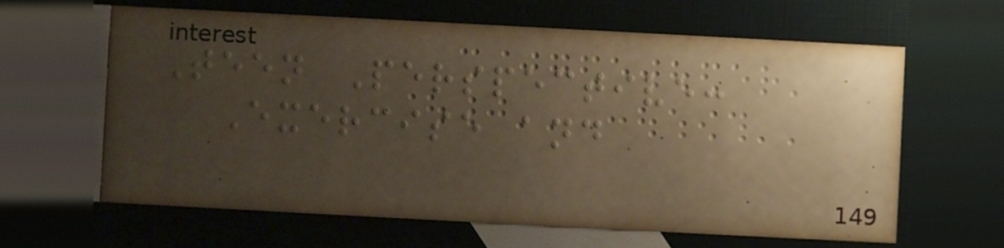Teen Perspective:
Exercise and
